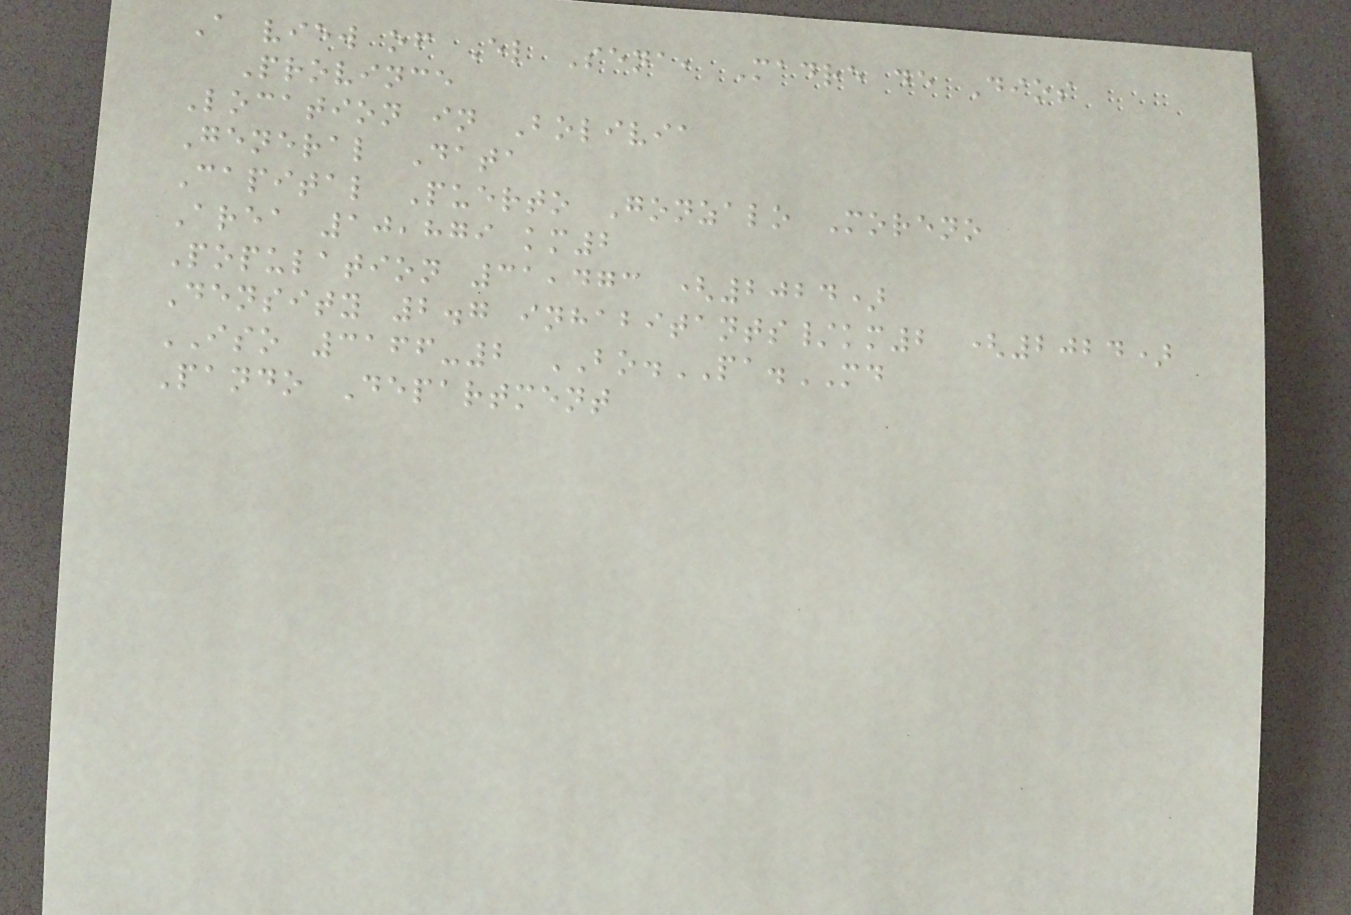A view of El Sena, Madre de Dios
Province
Location in Bolivia
General Data
Capital Puerto Gonzalo Moreno
Area 10,879 km2
Population 31,473 (2024)
Density 2.7 inhabitants/km2 (2024)
ISO 3166-2 BO.PA.MD
Pando Department
